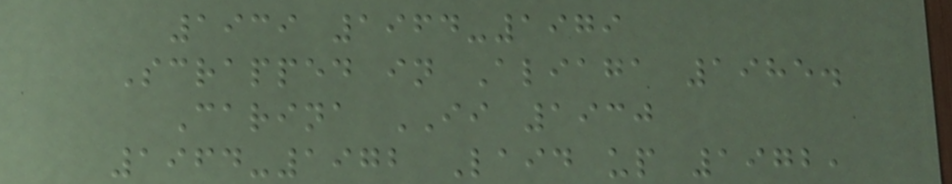1939 1964-1979
Scrapped in Aliaga 1985.
Carina II 1930
1964-1972 Laid up 1972,
